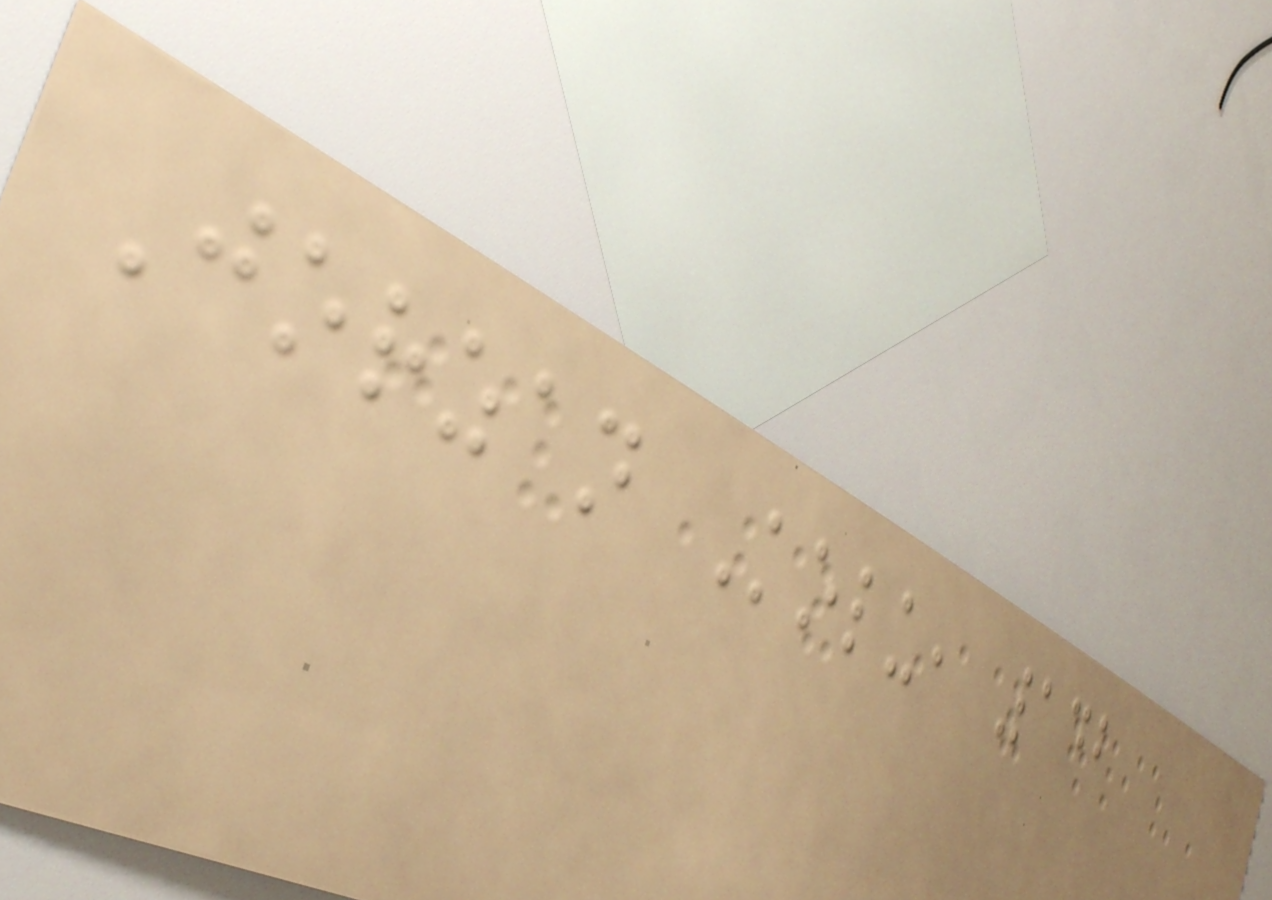Jorzan Kolu, 142
